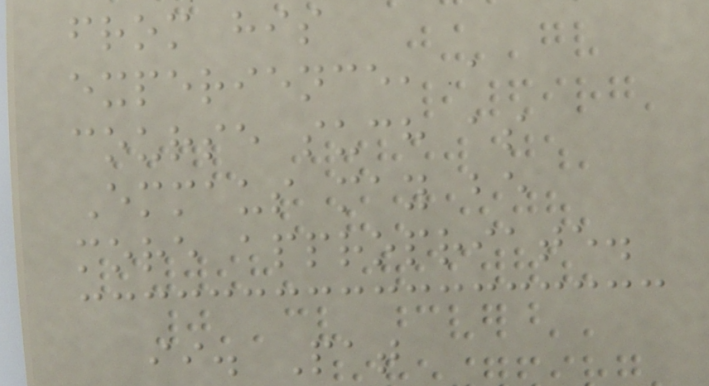from his
experience, a
course such as
Emmaus may be
more appropriate.
ii. Pat
